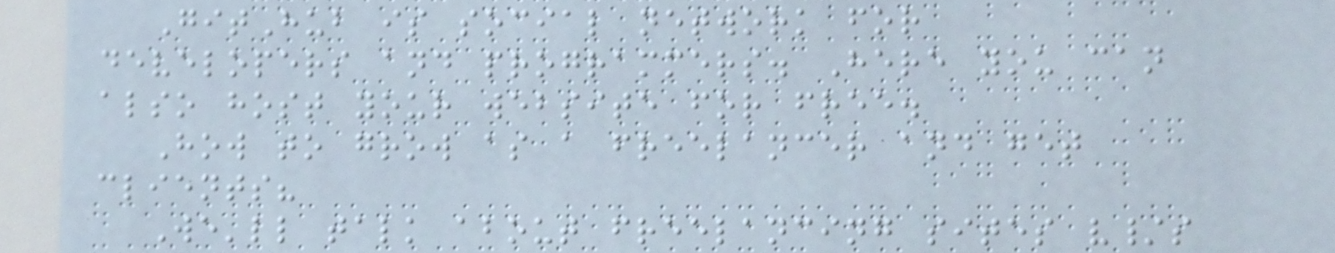GitHub is social network for
developers and programmers. Here you can
also host your website for free.
How to grow as a freelancer and get
clients?
We'll talk about freelancing sites v/s
